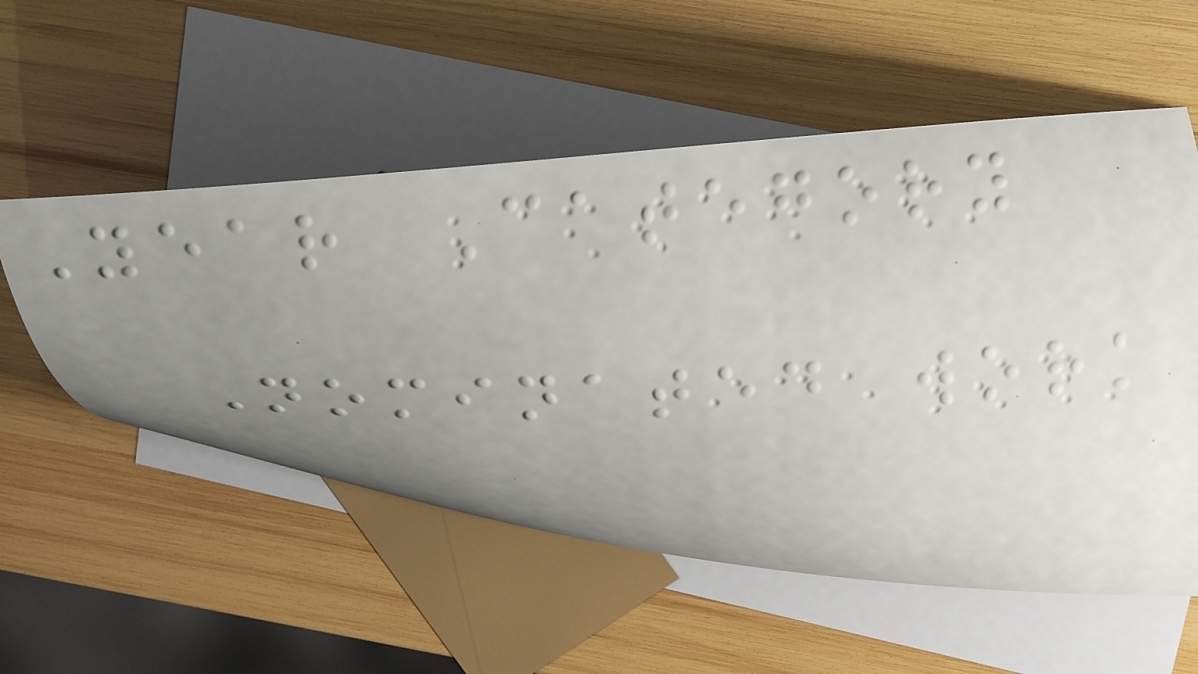Year Category
Nominated work
